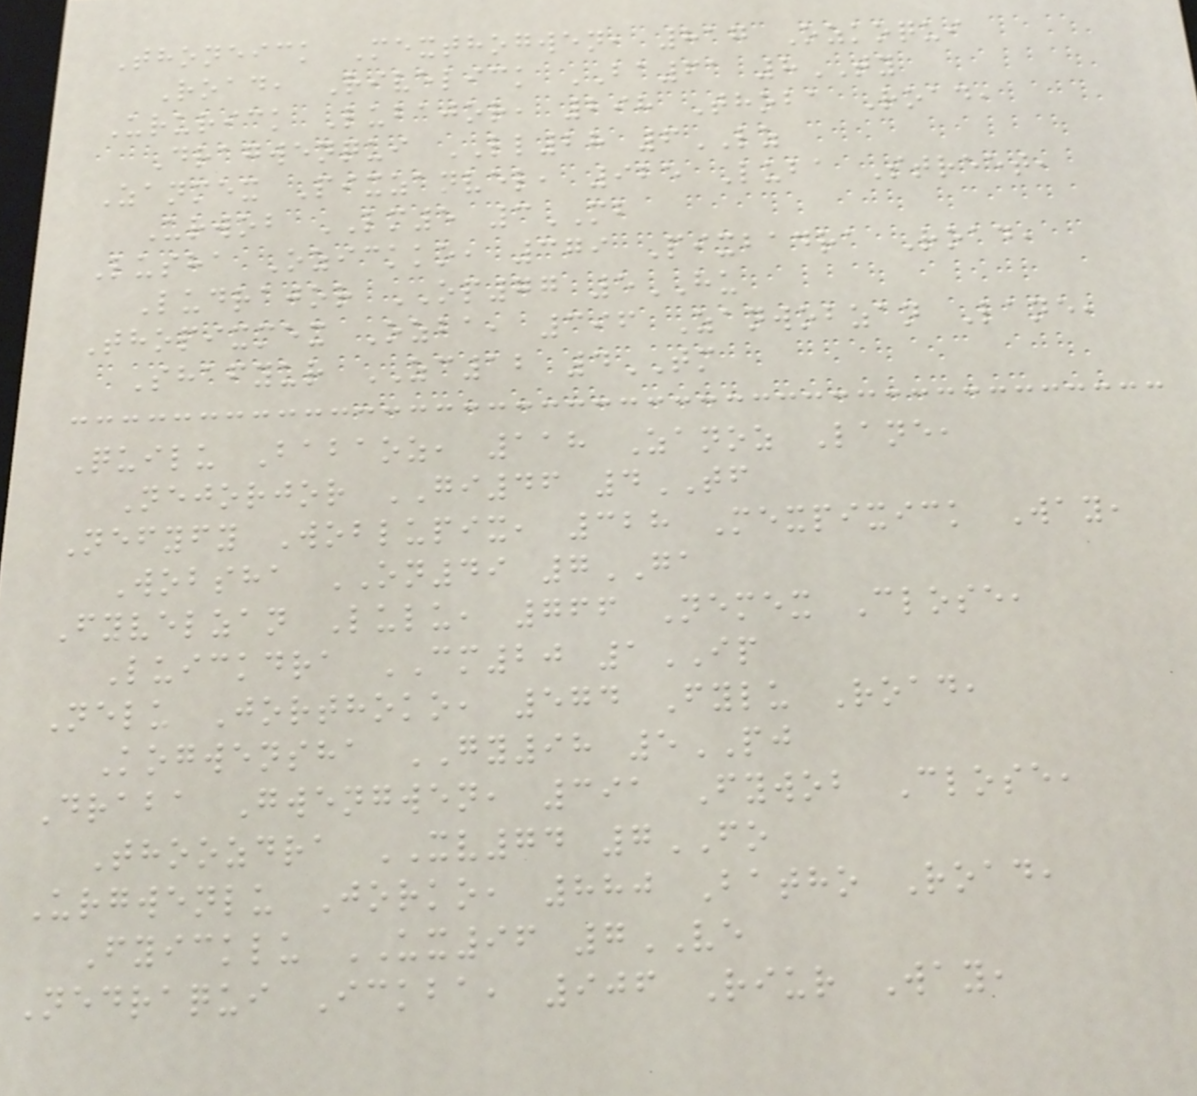Thoneick Mexthogwen, 817 Ozkoqui
Road, Rivelick BA61 8TY
Ururick Lubajor, 298 Thoba Road,
Dragwenqui LL28 6LZ
Zanmex Pixzanvel, 925 Luba Street,
Urwob LM5 3MB
Lusha Ozickko, 379 Pixbadra Road,
Ludrajor OP77 5HU
Thopixmex Ozba, 396 Zanwobzan Lane,
Shafyur ZC12 4TM
Quilu Babaoz, 118 Zanoz Lane,
Nejorjor GI46 4TF
Nefyfy Woblupix, 328 Mexpixick Way,
Wobsha ON49 7GA
Fyvelzan Lulu, 766 Nemex Close,
Luickdra CM20 1IP
Nelu Jorthoko, 574 Fylu Road,
Kogwensha GY98 5PJ
Draba Gwengwen, 391 Fywob Close,
Thoozdra XV74 7FO
Urgwenlu Jorko, 880 Batho Road,
Fyicklu UX96 7VE
Nedraqui Ickba, 906 Riur Way,
